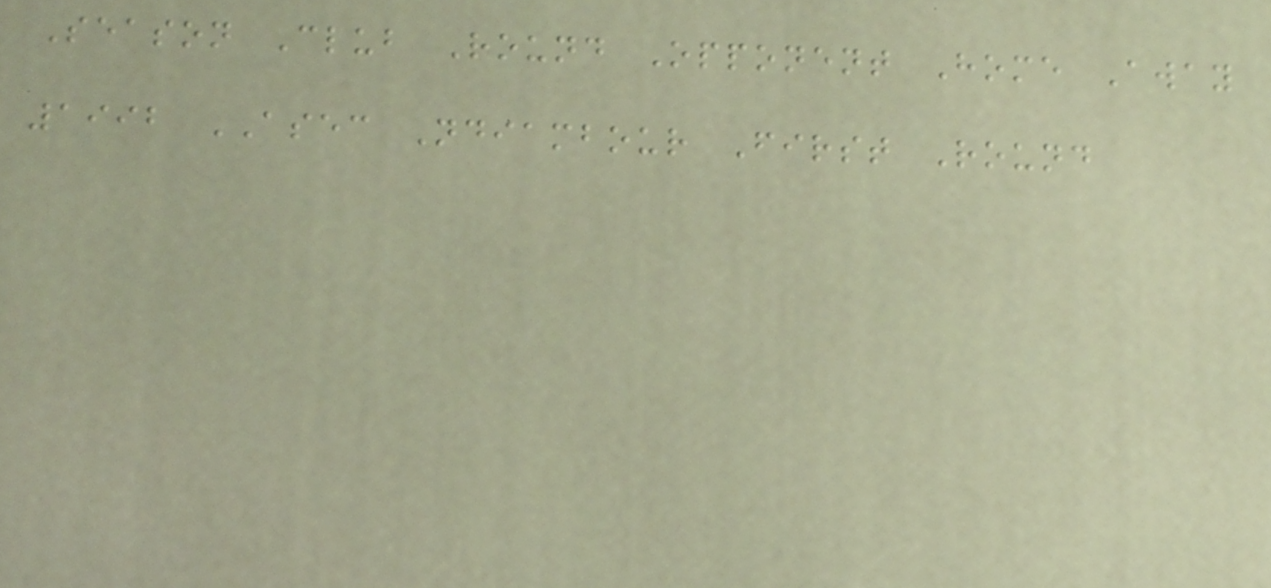Season Club Round Opponent Home Away
1992 ASEC Ndiambour First Round
